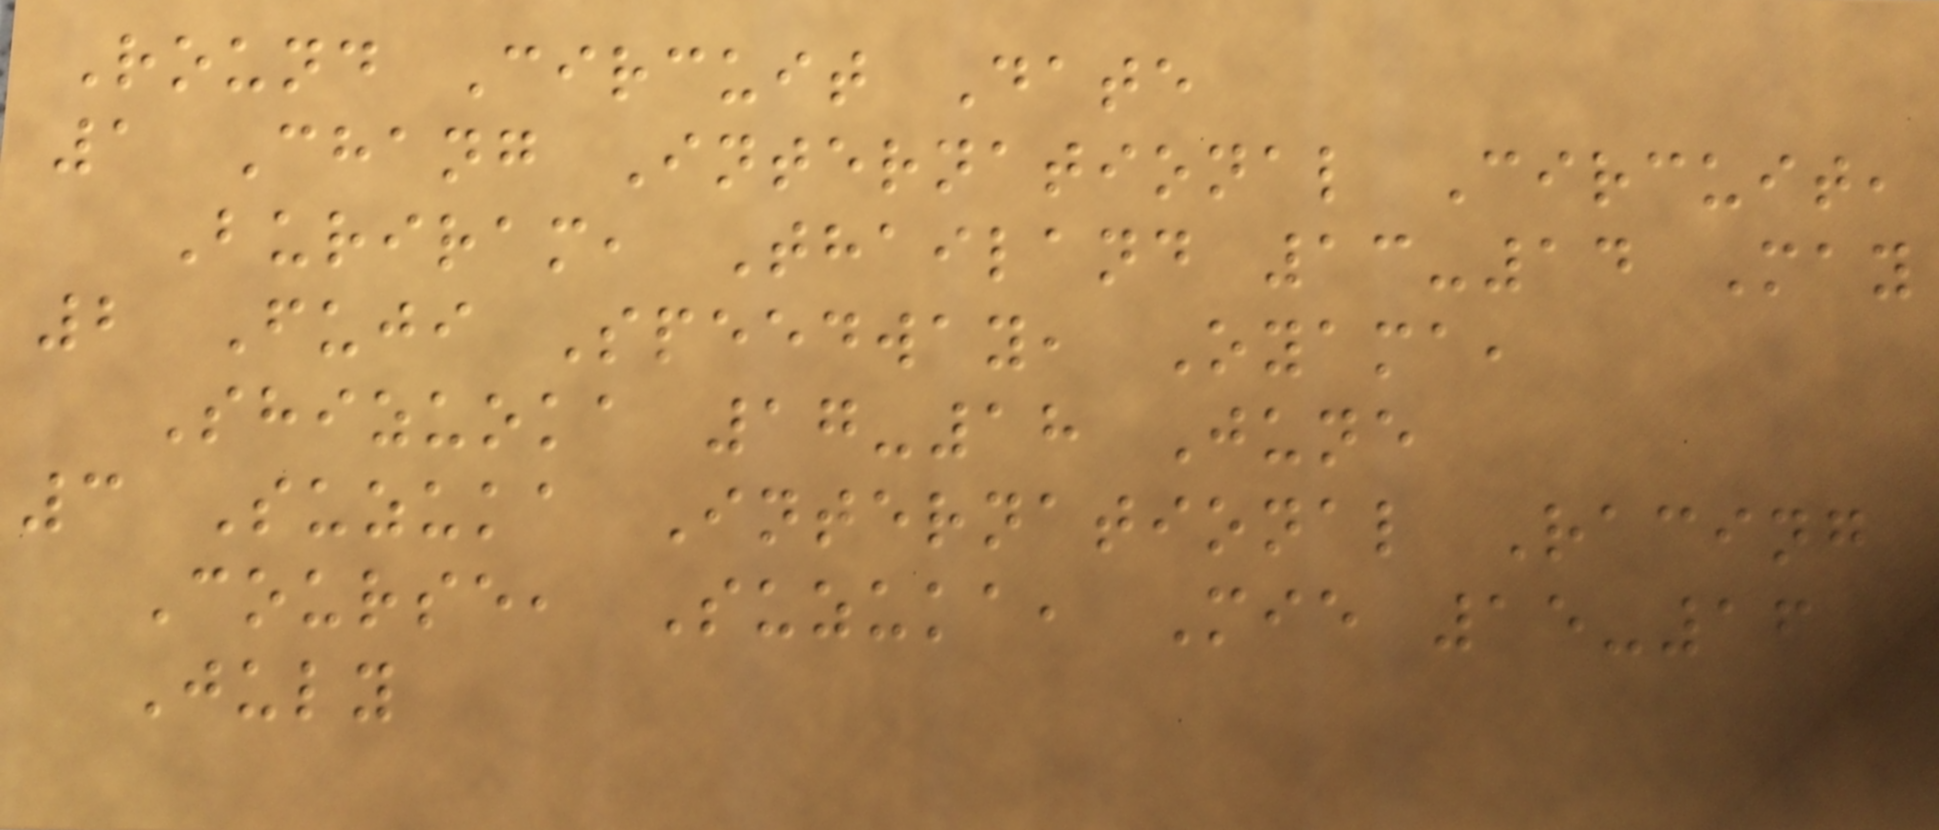Round Circuit Date
1 Chang International Circuit,
Buriram, Thailand 13-14 May
2 Fuji Speedway, Oyama,
Shizuoka 17-18 June
3 Suzuka International Racing
Course, Suzuka, Mie 15-16
July
